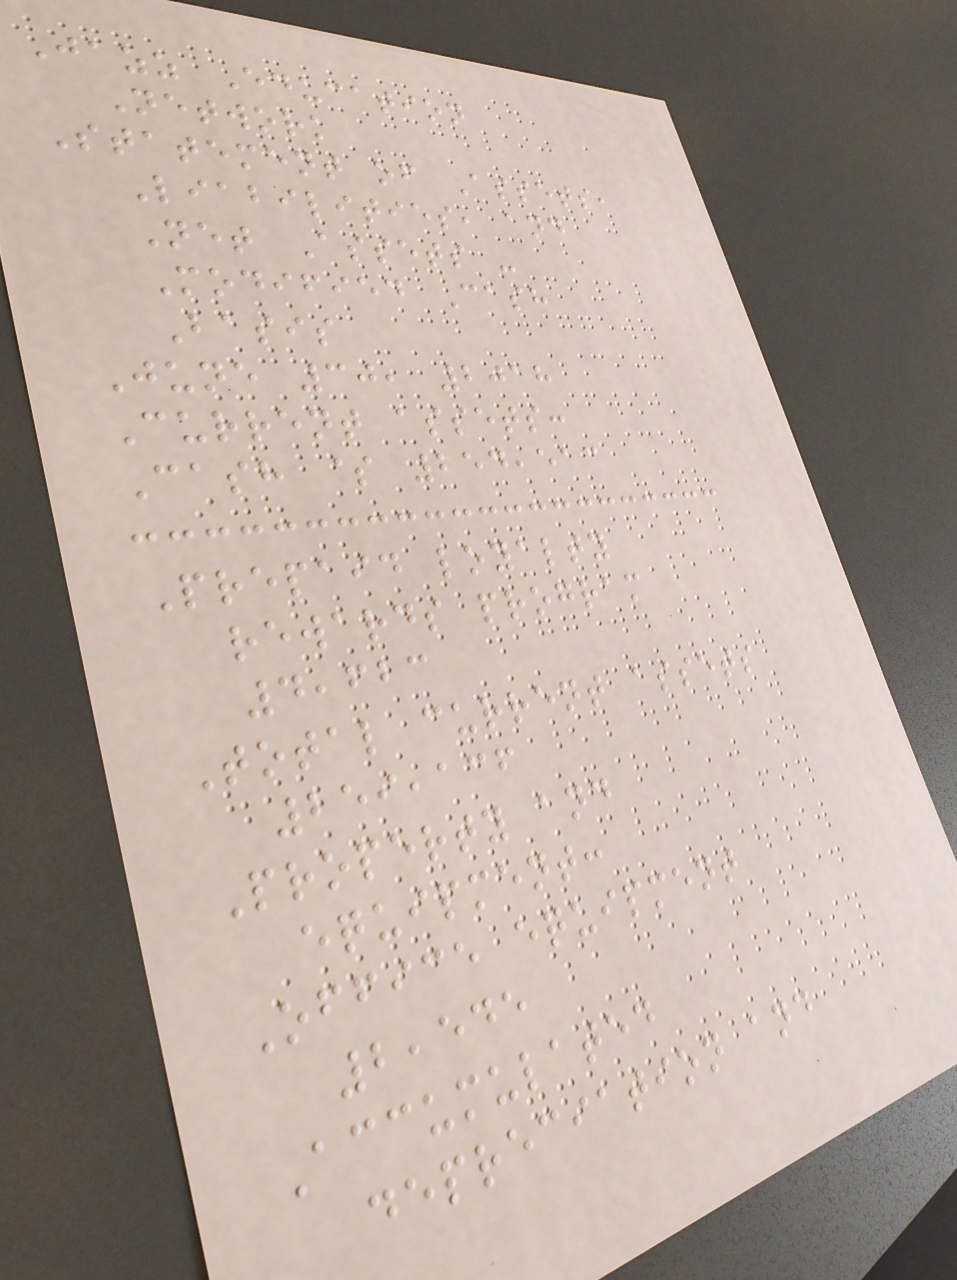Jazz Education
Network
Statement of Assets,
Liabilities, and
Net Assets -
Modified Cash
Basis
June 30, 2018
Current assets:
Cash $ 254,513
Prepaid loyalty
rewards program
4,623
Total current assets
259,136
Property and
equipment:
Office equipment
2,545
Accumulated
depreciation and
